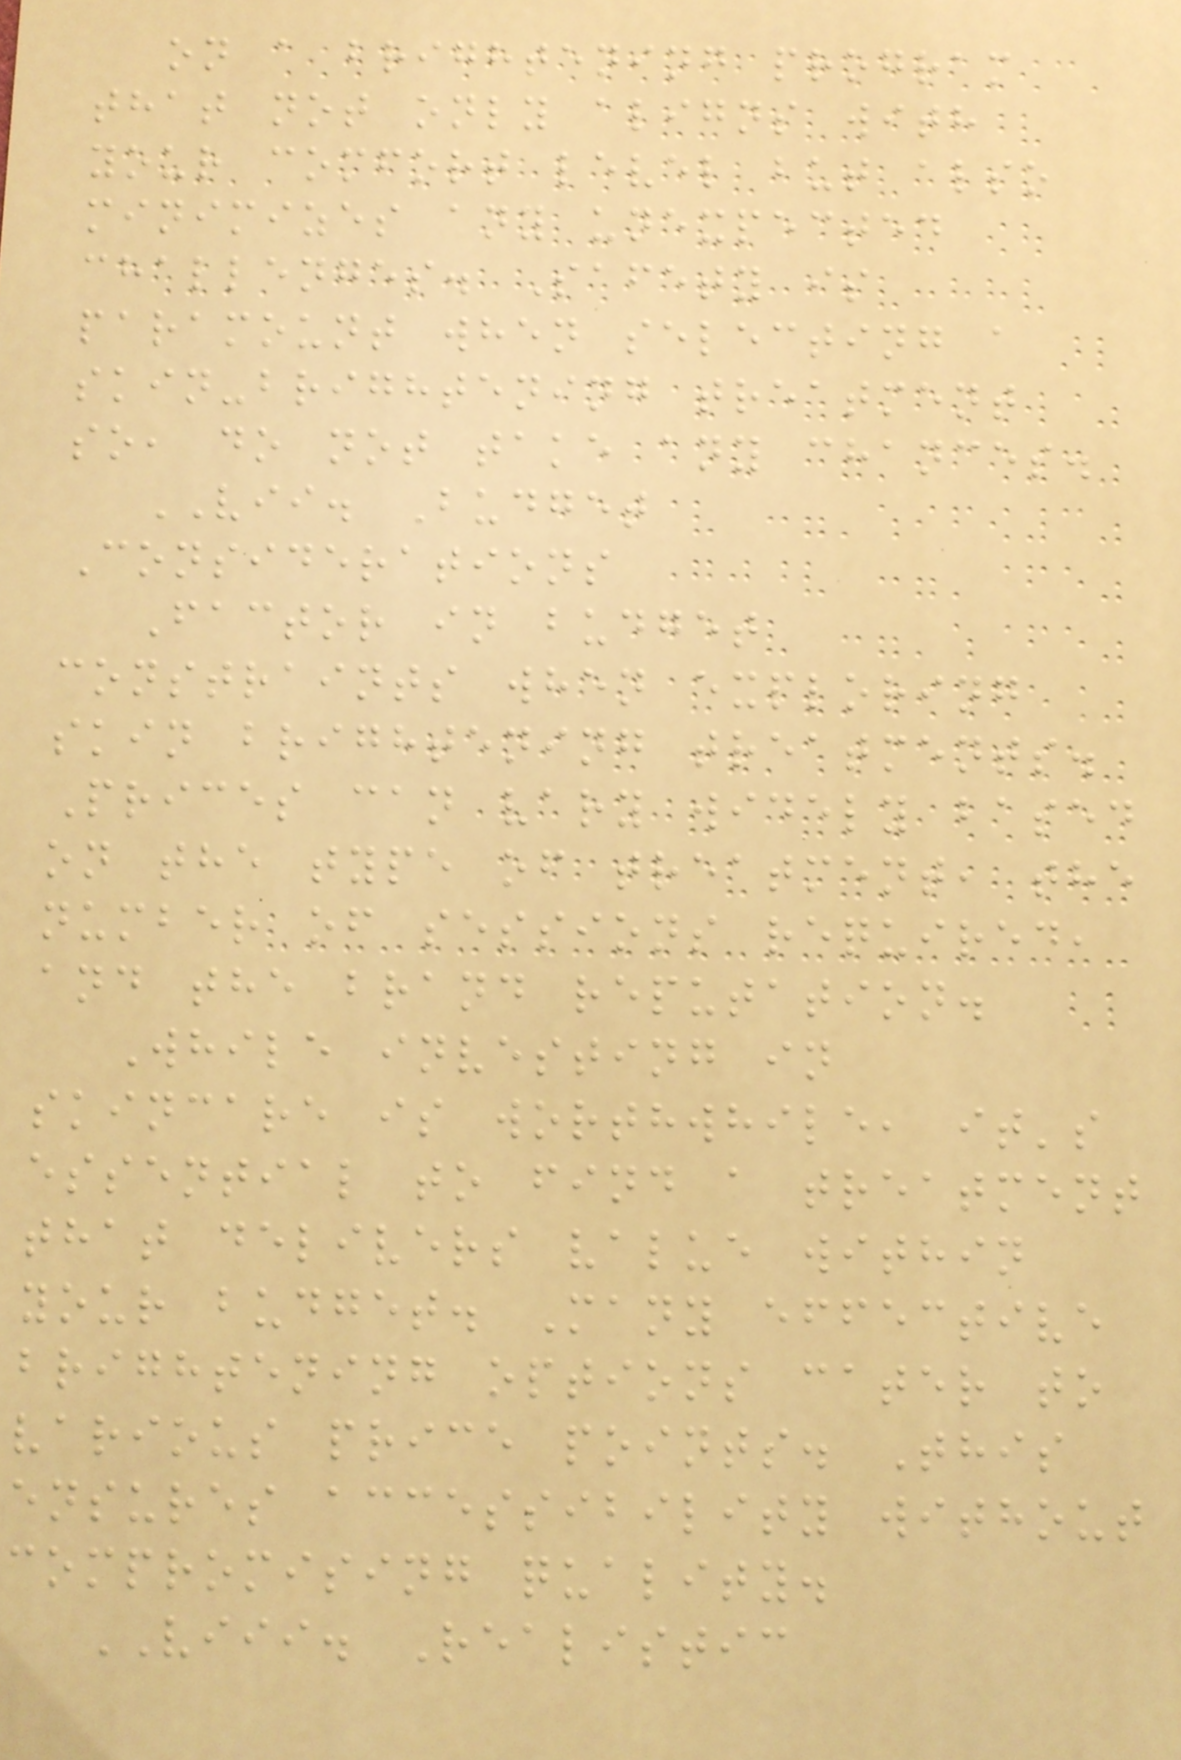on a brightening program
that not only aligns with
your comfort level but also
minimizes any unexpected
challenges. Safety is
paramount when selecting a
skin-brightening treatment
so, do not take any chances.
VII. Budget
Considerations
Factor in budget
constraints when exploring
skin brightening treatments.
Prices can vary widely based
on the type of treatment, the
number of sessions required,
and the brand reputation.
While investing in
skincare is worthwhile, it's
essential to find a treatment
that delivers value within
your budget. Many effective
brightening options cater to
various price points. This
ensures accessibility without
compromising quality.
VIII. Realistic
